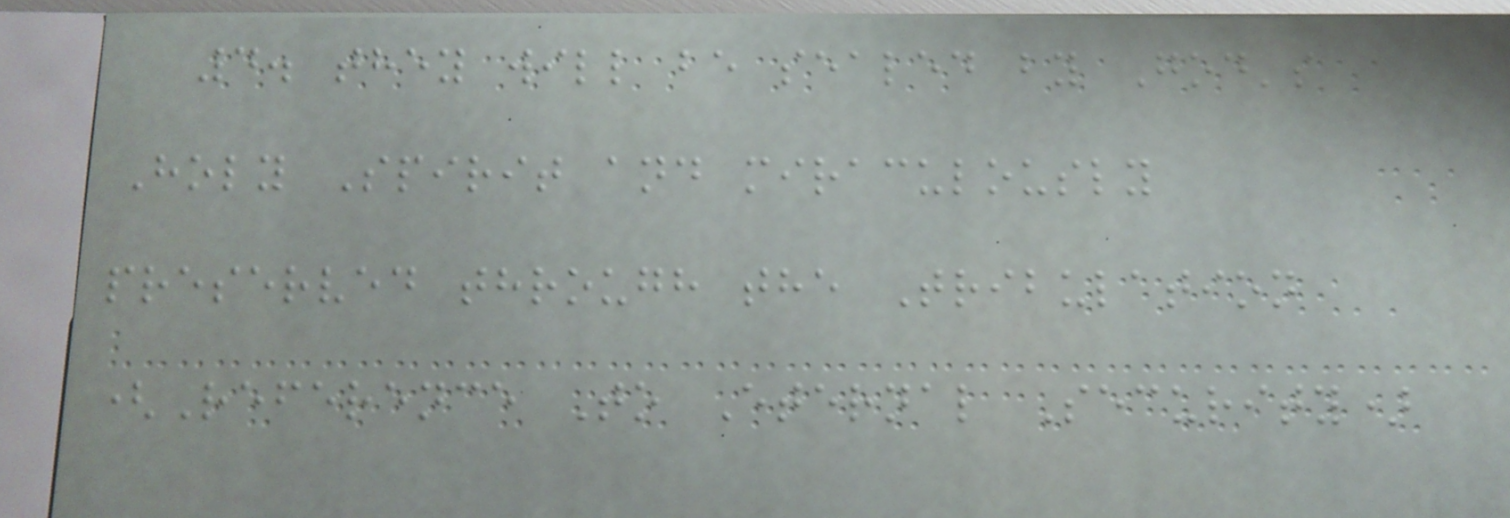4. they will be sealed by God's
Holy Spirit and miraculously
preserved through the Tribulation
(Reference To Eternal Security)
